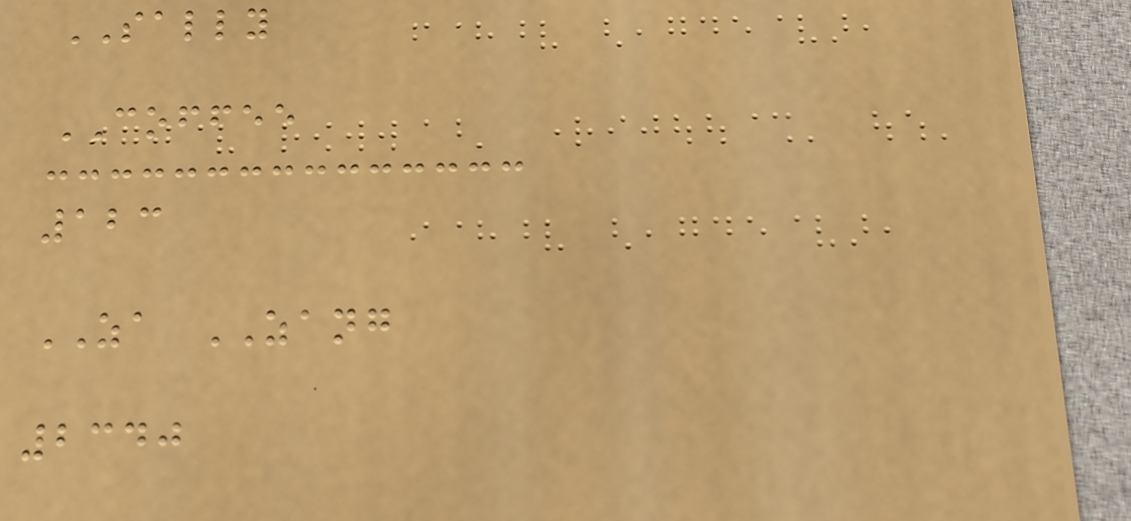SALLY
COFFEE
123
ZA ZANG
2340
